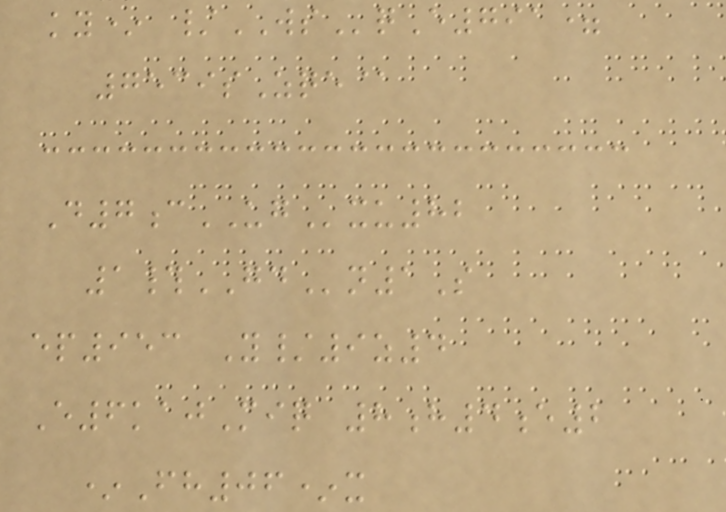ky* /WSqE791=
7539sZqe@
D7cUGxu82
1#GDn1S
ep953 Y/9z4
E6kajMiq 8h4e2
*Fh06*x
